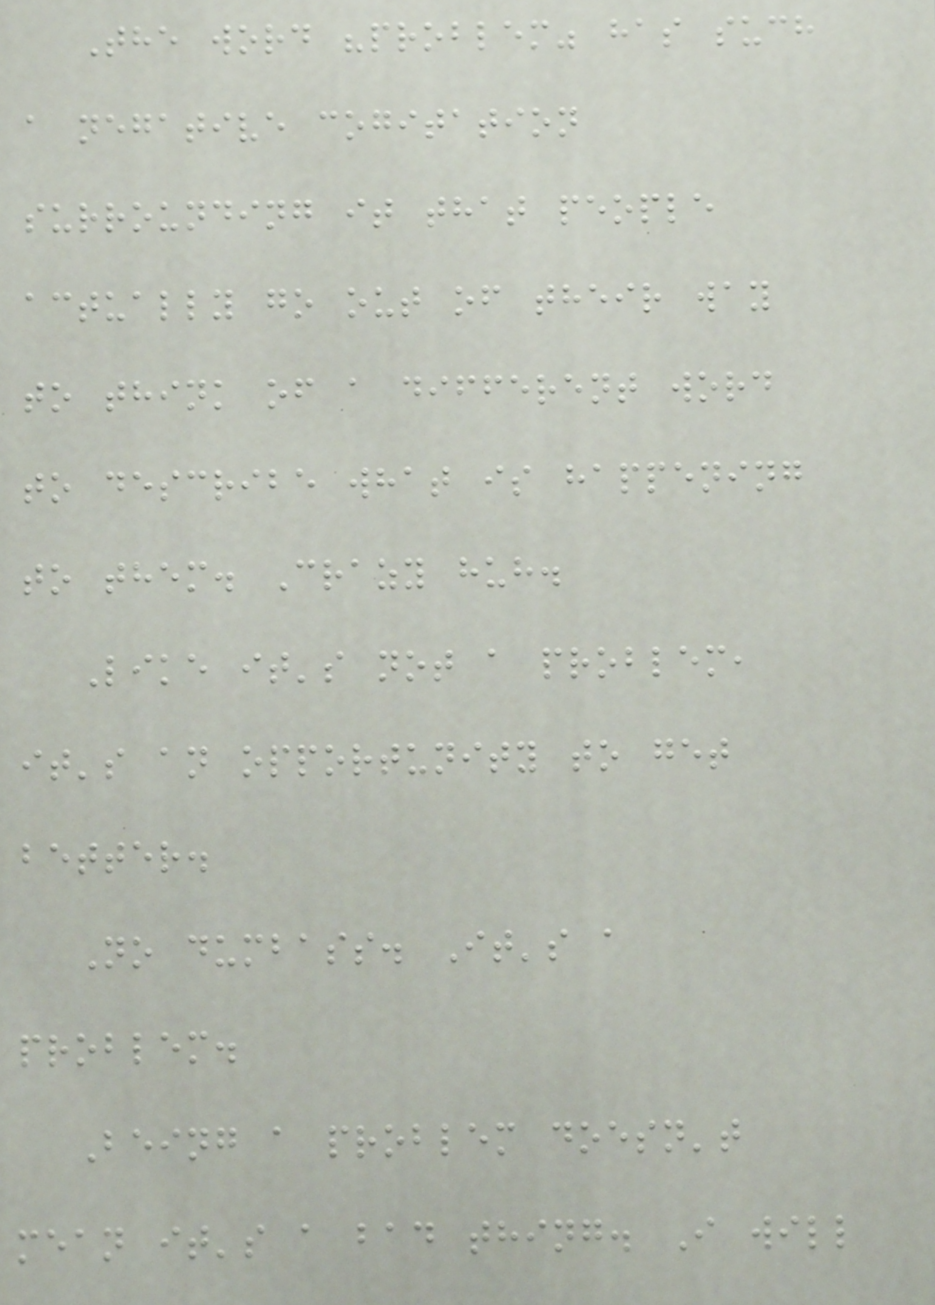The word "problem" has such
a negative cogitation
surrounding it that people
actually go out of their way
to think of a different word
to describe what is happening
to them. Crazy huh.
Like it's not a problem,
it's an opportunity to get
better.
No dumbass. It's a
problem.
Being a problem doesn't
mean it's a bad thing. I will
